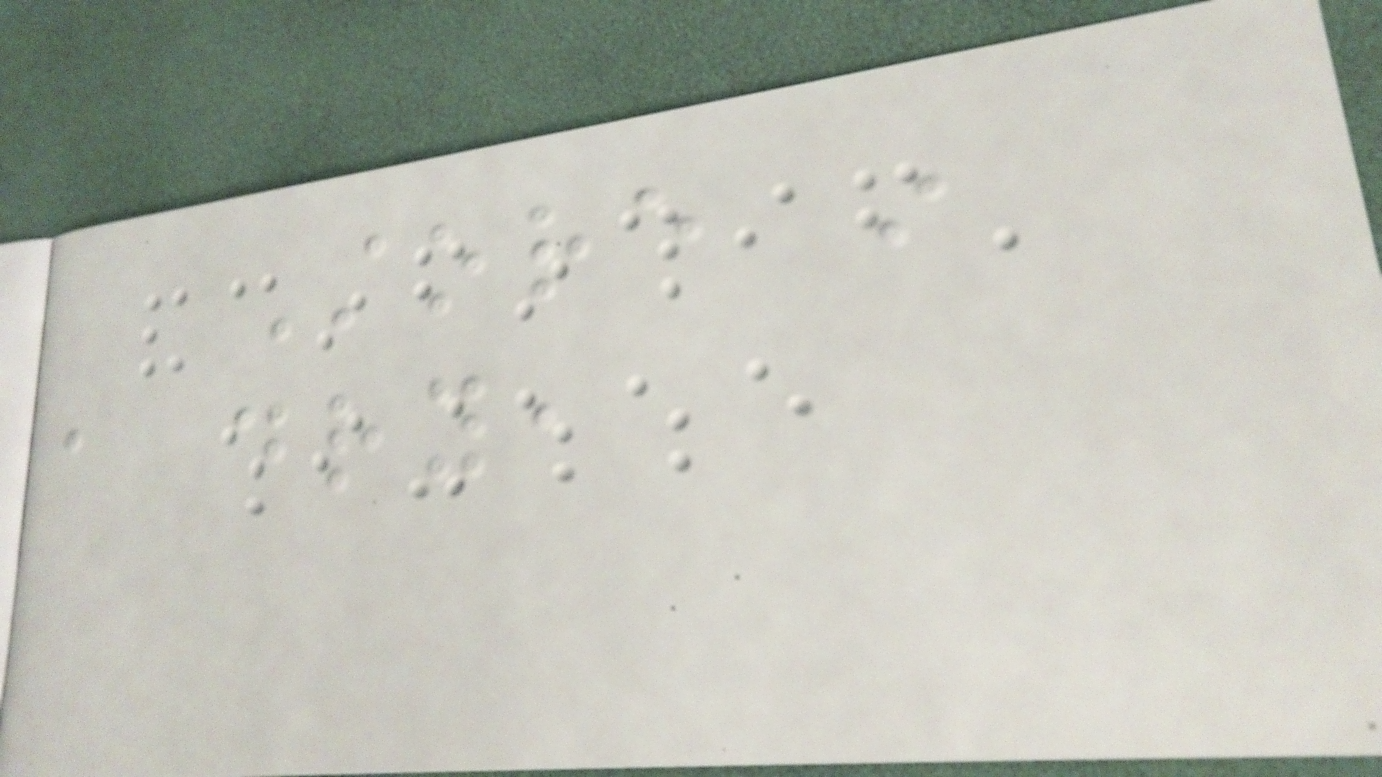Store in
a dry,
